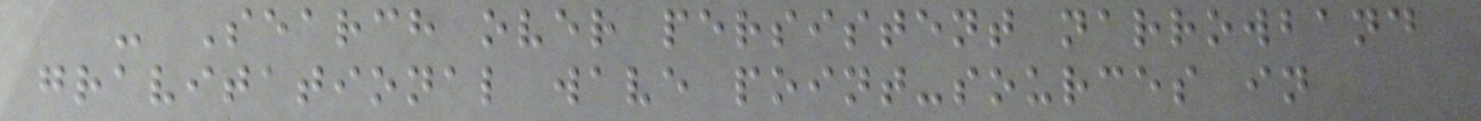- Search over persistent narrowband
gravitational wave point-sources in
